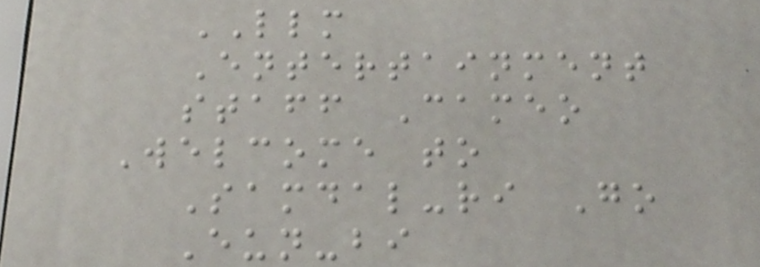LLM
Entertainment
staff Cameo
Welcome to
Samdal-ri Go
Eun-bi
